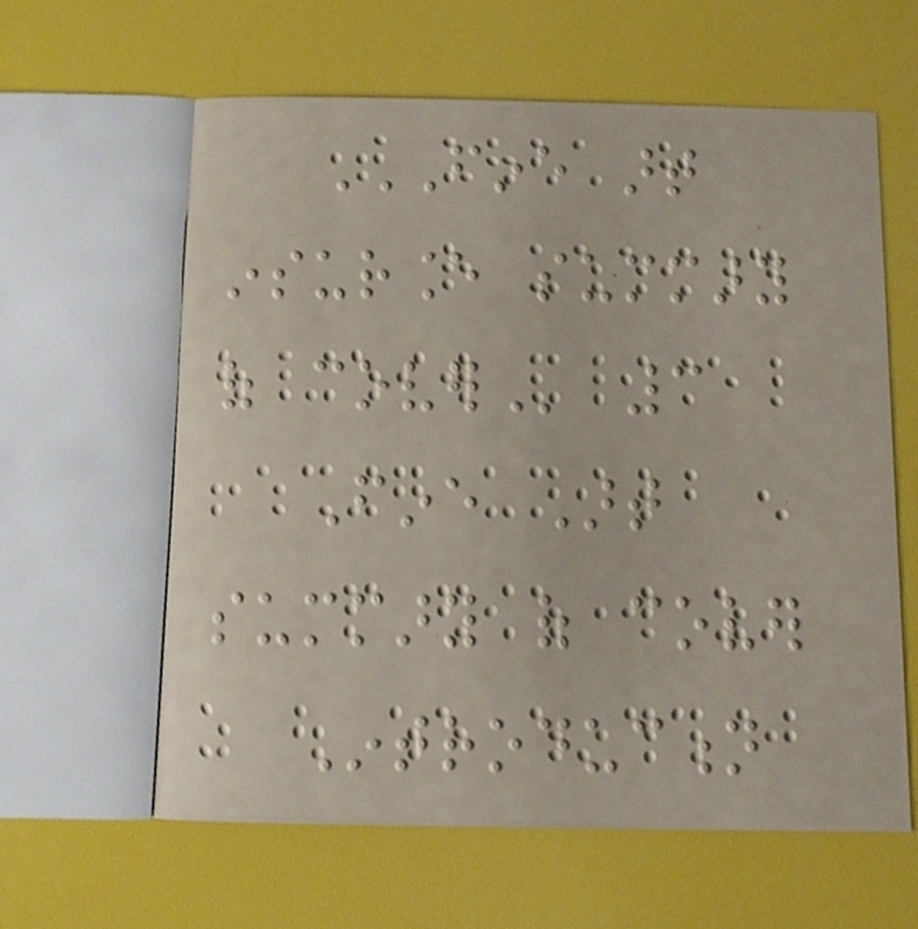FINE ART
INSURANCE SUMMARY
OF COVER 3
Fine Art
summary of cover
Introduction
